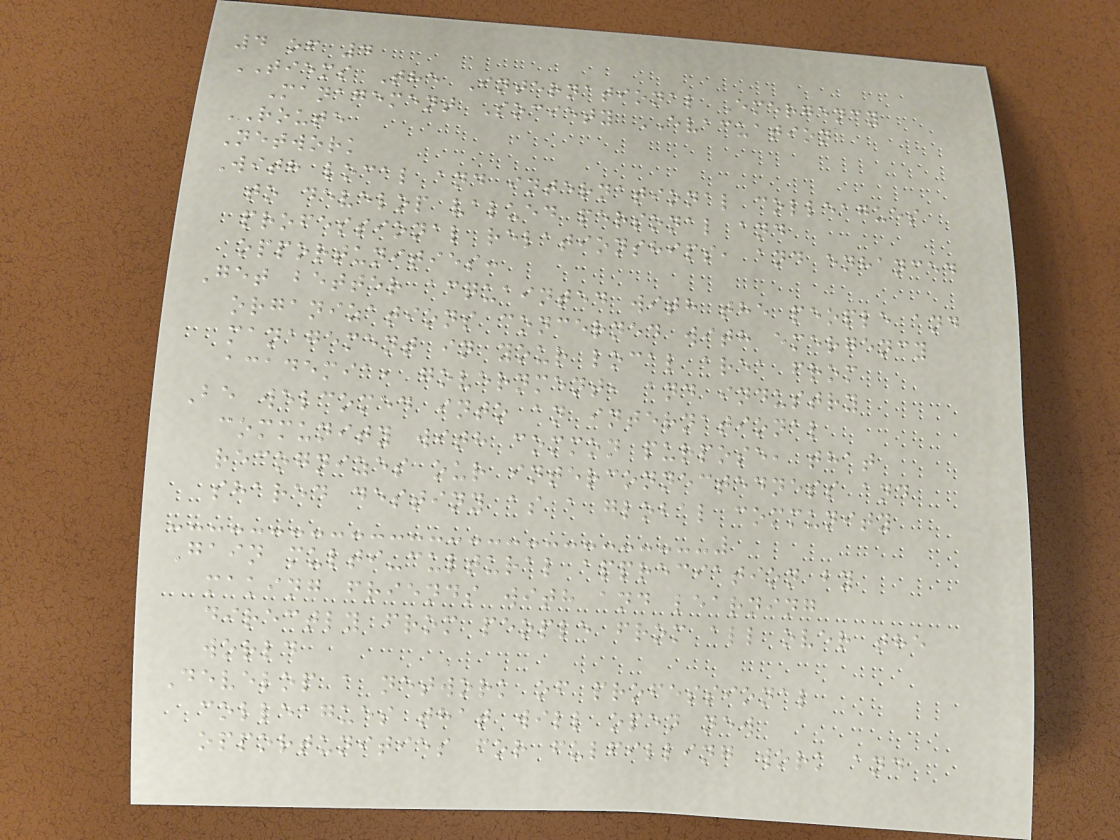4 of 4
TIEMS The International Emergency
Management Society EVACUATION
ROUTE
Network
With local and international colleagues
to develop valued personal and
professional relationships, and enhanced
opportunities:
Get better acquainted with the people and
organizations concerned with emergency
management in your local area from
academia, government, and industry
Be welcomed into an international
community with common purpose, that
recognizes our interconnectedness and
shared destiny as a global community
Gain multi-cultural appreciation by
making friends with and learning
directly from people from all over the
world
Develop a network of professional
colleagues that will open new
opportunities for fulfilling work and
